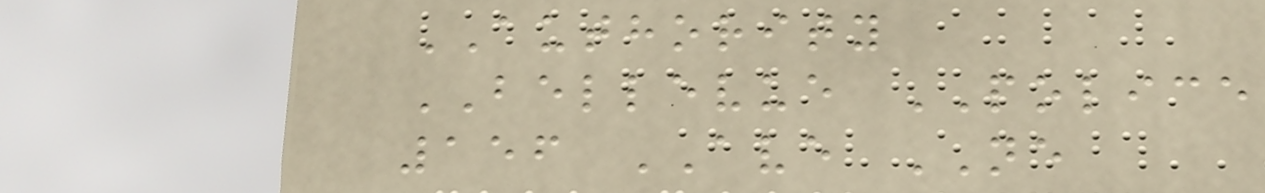AUTHORITY
BELLEVUE POLICE
156 AVE NE
